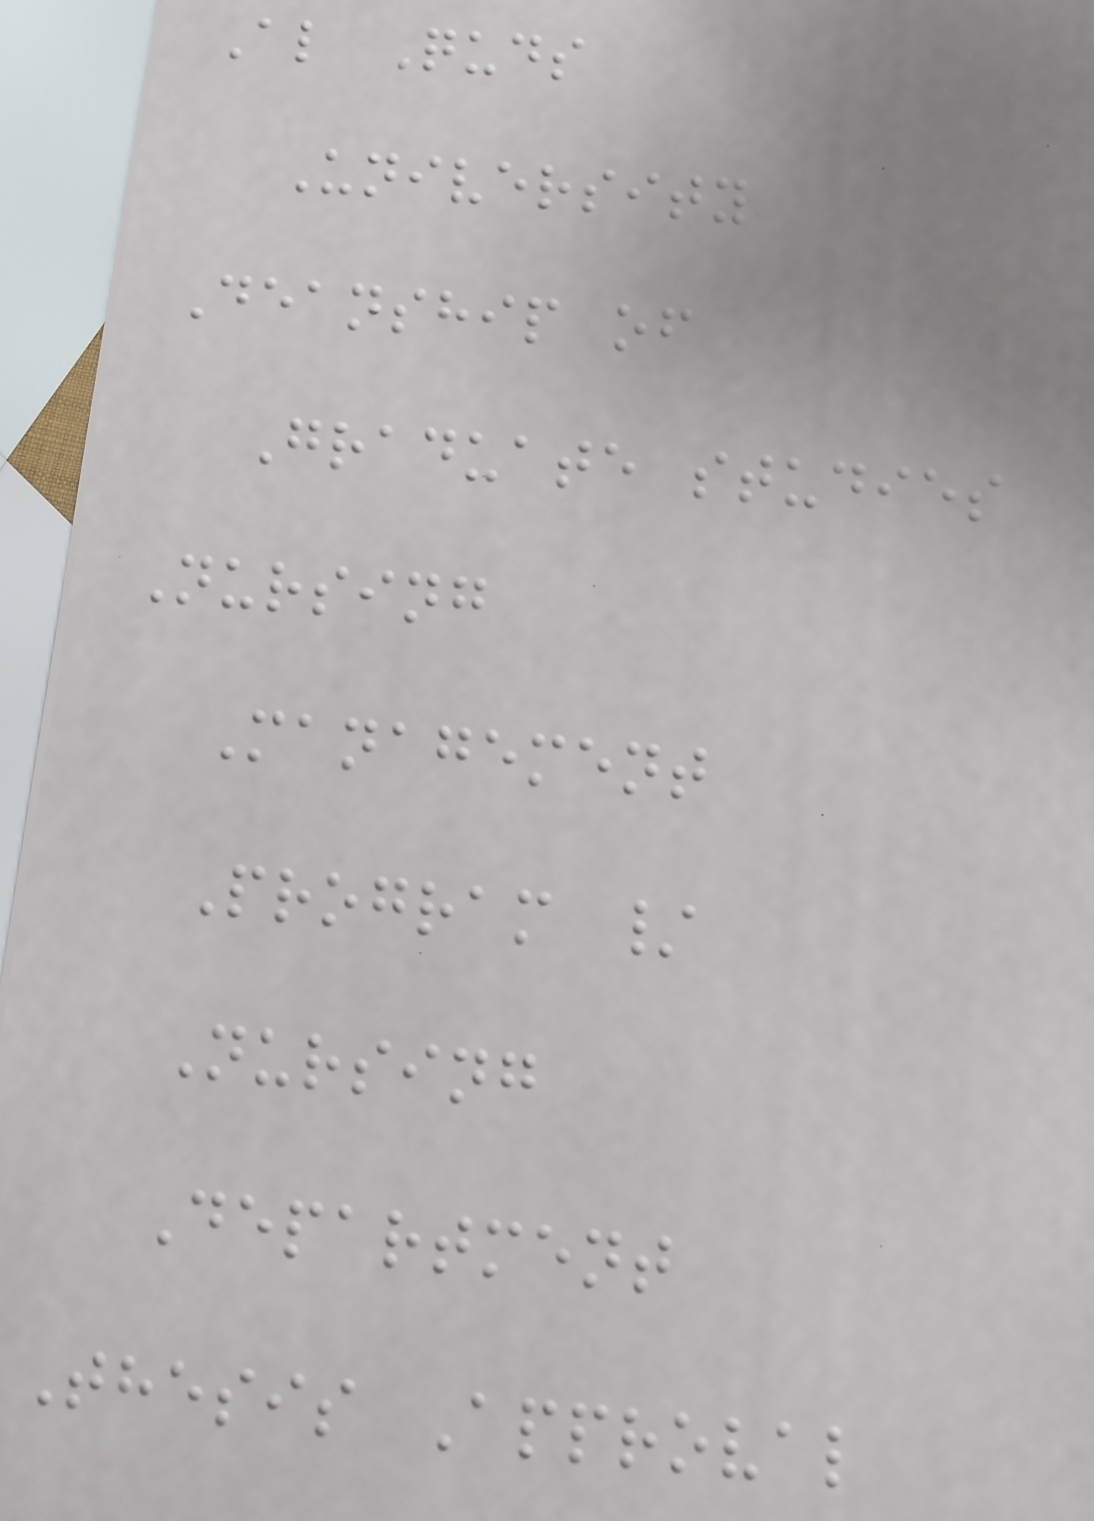Al Quds
University
Deanship of
Graduate studies
Nursing
Management
Program /
Nursing
Department
Thesis Approval
